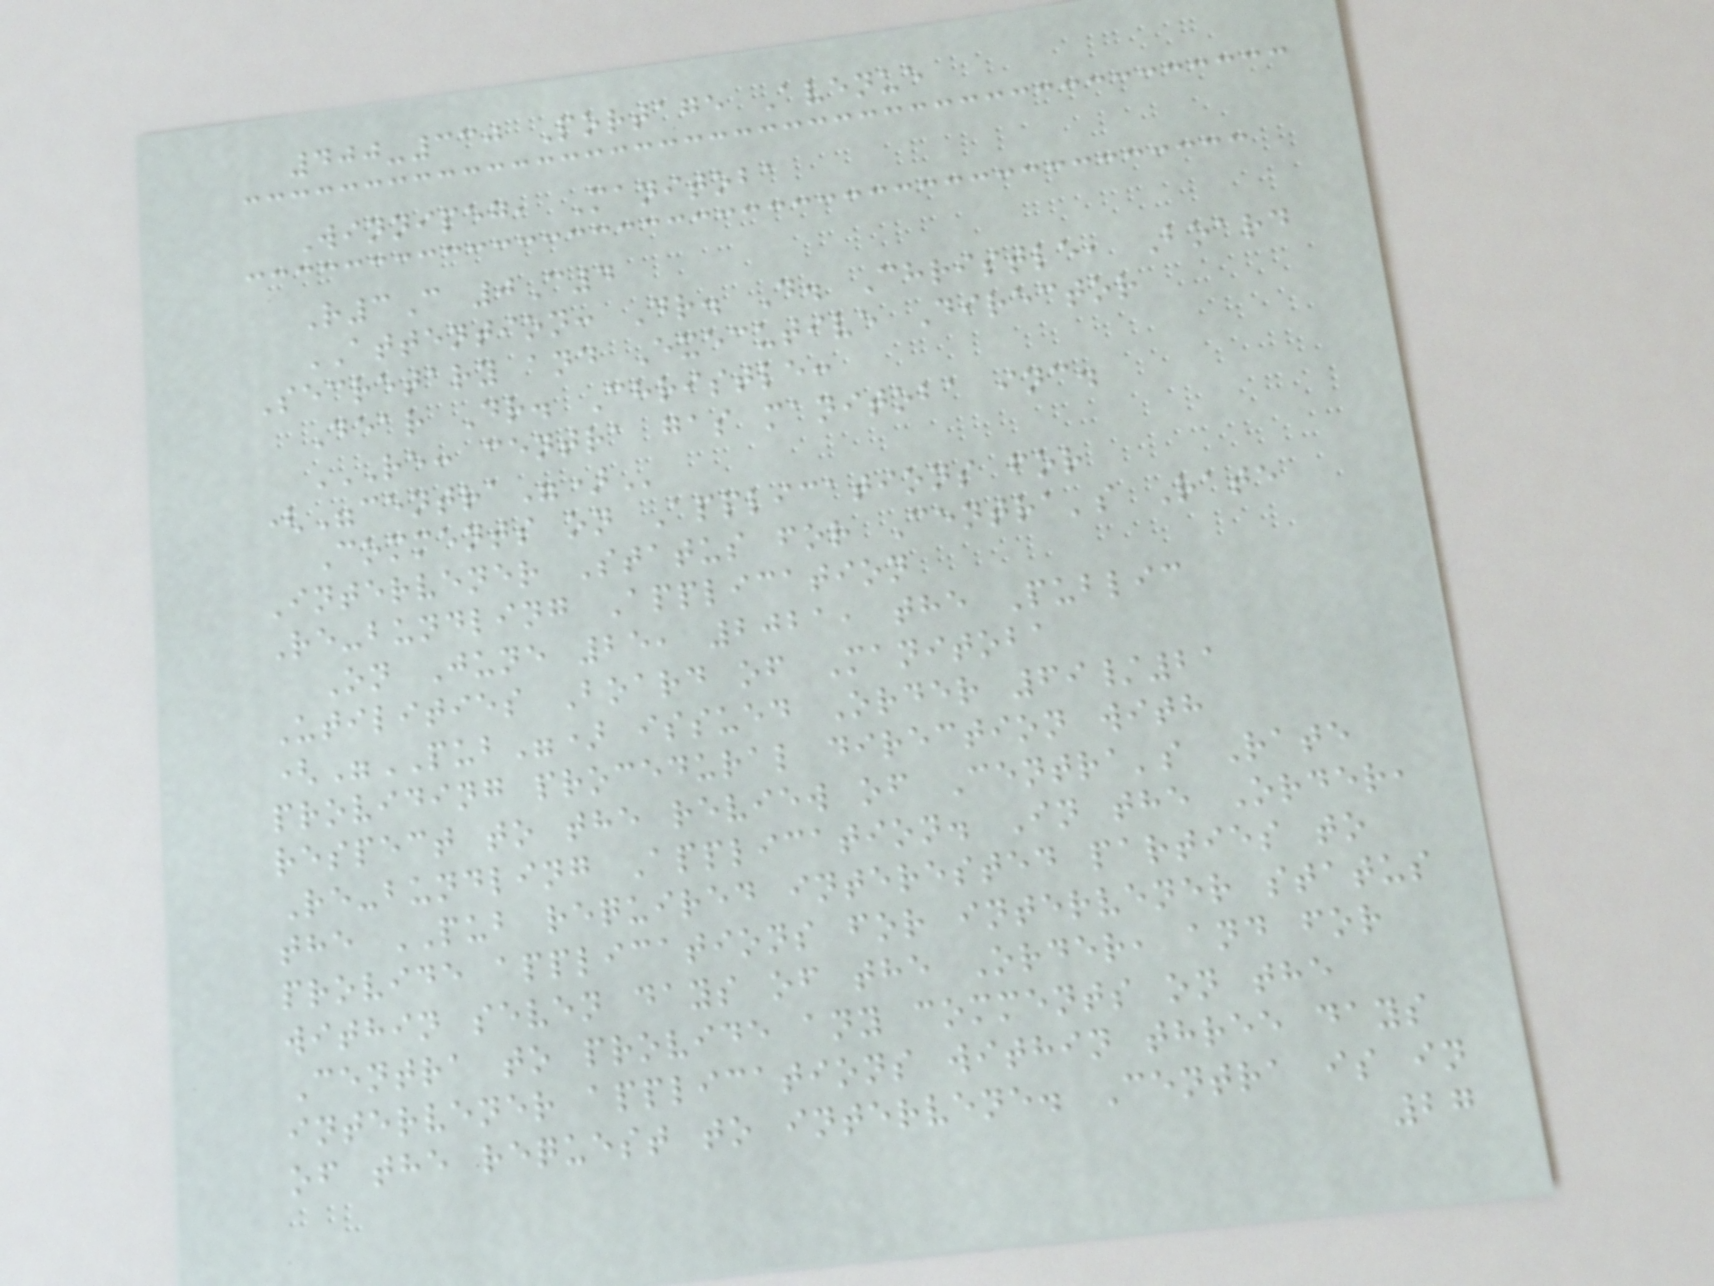400-330 Portage Avenue
Winnipeg, Manitoba
R3C 0C4
ATTENTION: Dr. D. Christle, Board
Secretary and Executive Director
Dear Dr. Christle:
RE: CENTRA GAS MANITOBA INC.
("CENTRA")
Comments on Applications for
Intervener Status for Centra's Rate
Re-bundling Application
On June 25, 2021, the Public
Utilities Board of Manitoba
("PUB") issued Order 69/21
providing procedural direction with
respect to the review of Centra's Rate
Re-bundling Application. In the Order,
the PUB required interested parties to
provide applications for intervener status
within seven days of the Order, and for
Centra to provide any comments on the
intervener applications within three days
of the request to intervene. Centra is in
27
